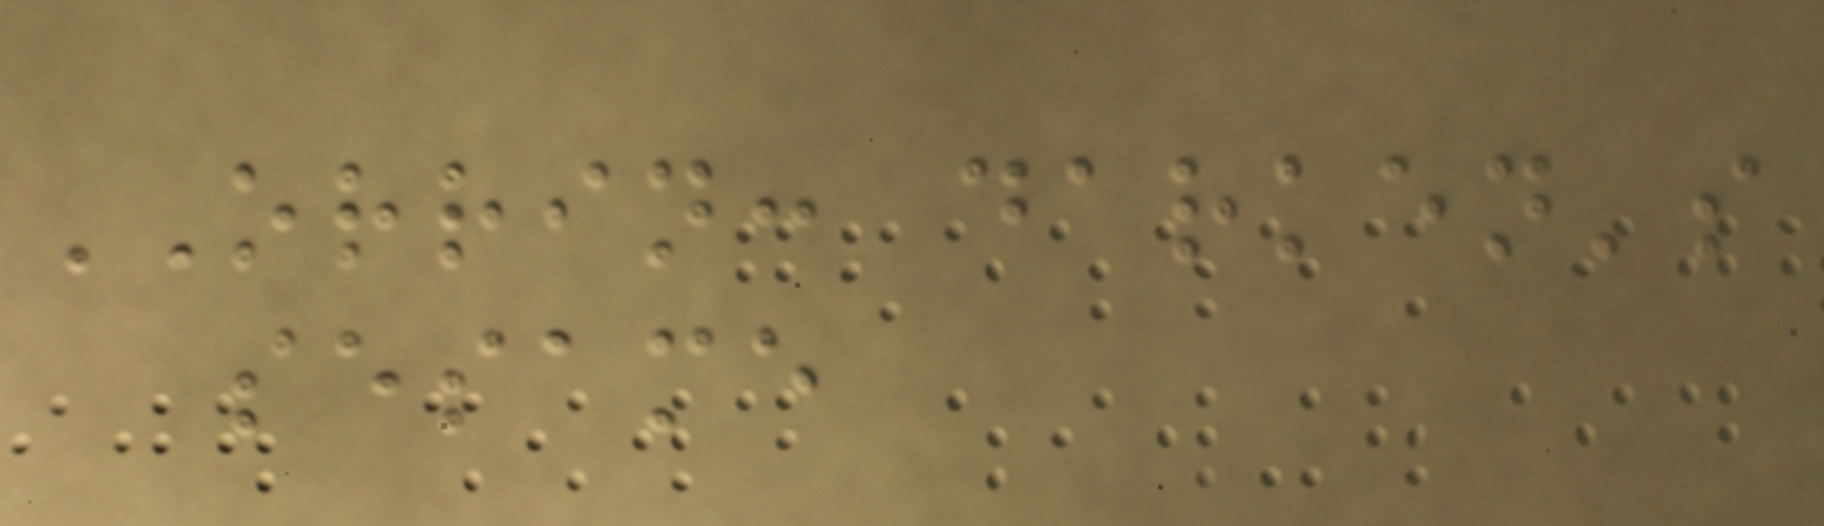ORRIN: darken's
sesame
